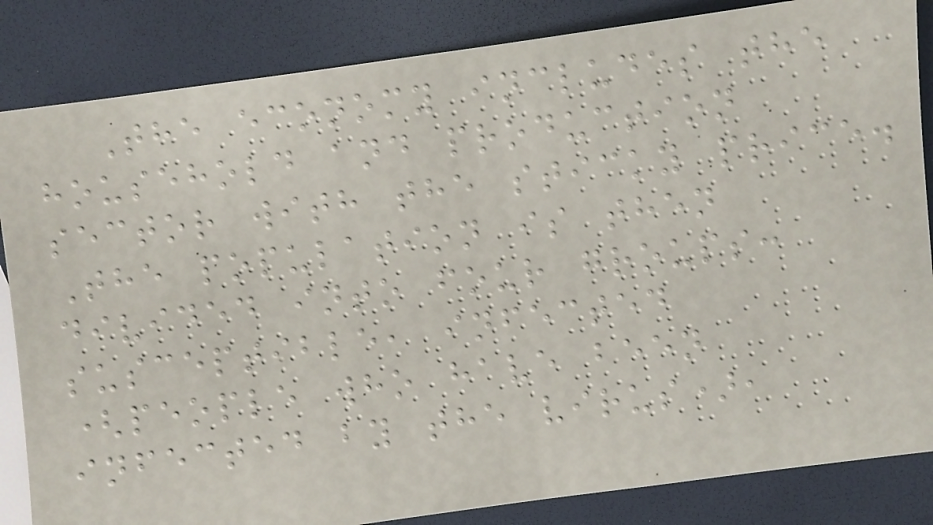The economy includes the
household and production
sector with the sticky price.
The population is then
divided into four groups:
susceptible, infected
(people who have been
infected by the virus),
